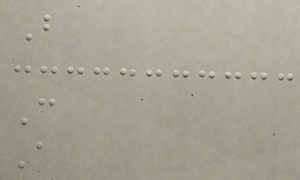B
C
A
